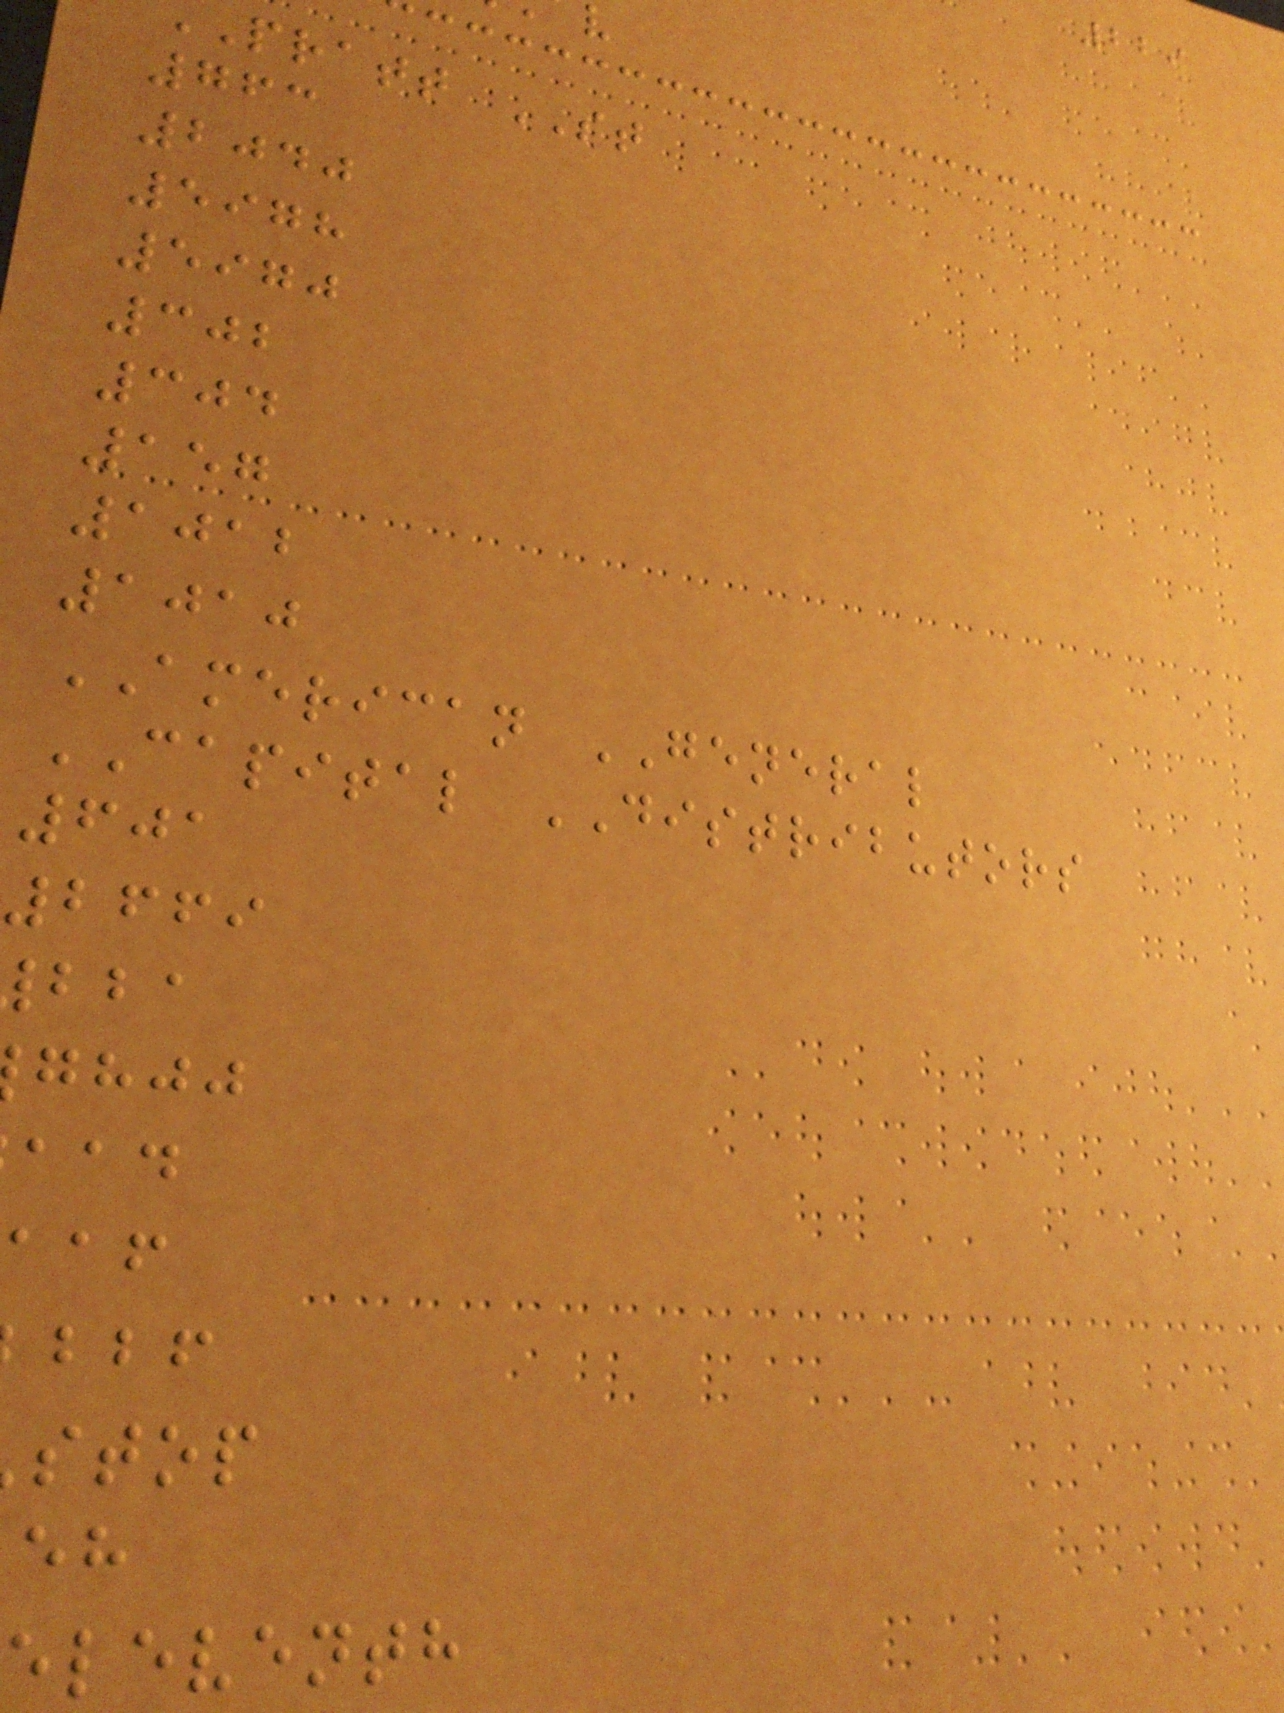229
pratt ST
763
2040
5978
5970
302
304
157
1012
1010
AMERICAN GENERAL
CAPITAL DISTRIBUTORS
601
2669
ghjj
stop
eleventh
